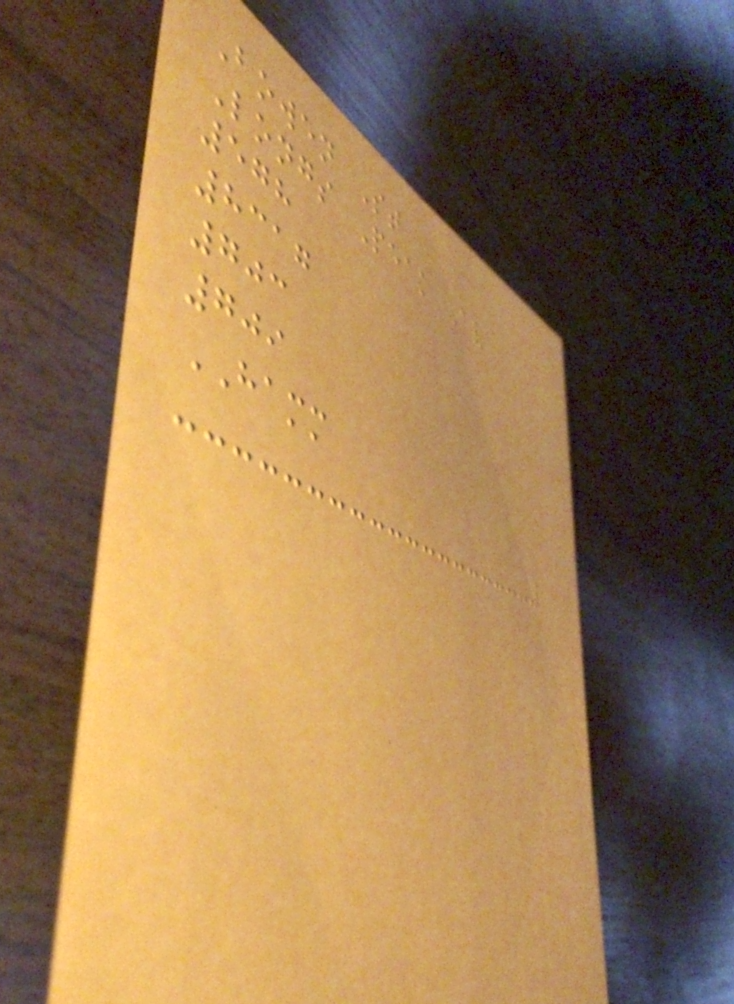Bowen St
Longs Peak Av
578
8317
703
709
HAMM
